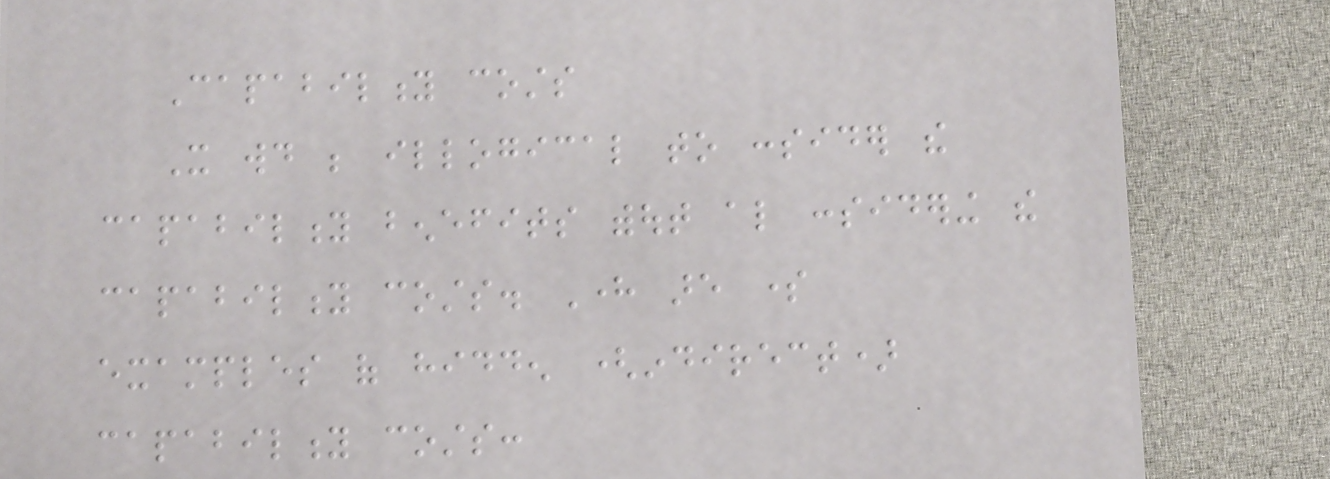Capability costs
It would be illogical to consider the
capability benefits without also considering the
capability costs. Here are some
examples of hidden (indirect)
capability costs:
